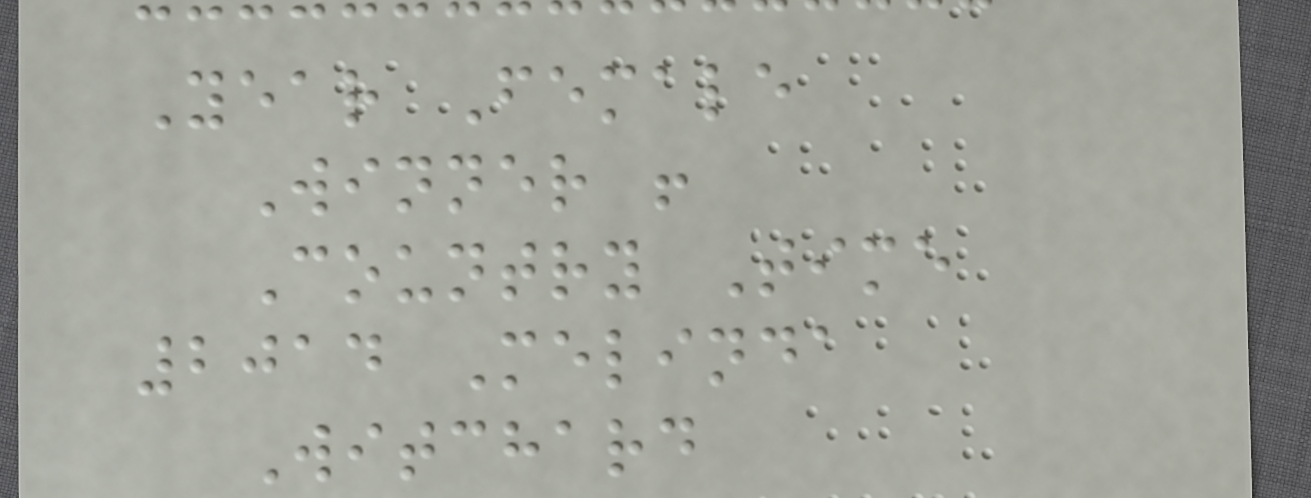Year Female
Winner !
Country Time
2014 Melinda
Witchard
